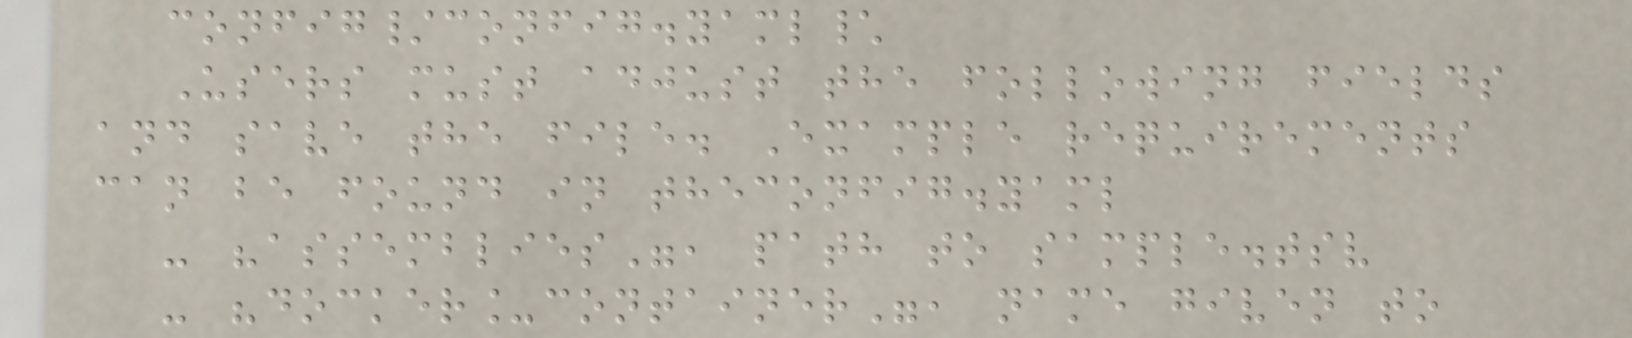config/config.yaml\
Users must adjust the following fields
and save the file. Example requirements
can be found in theconfig.yaml
- "assemblies", path to sample.tsv
- "docker_container", name given to
